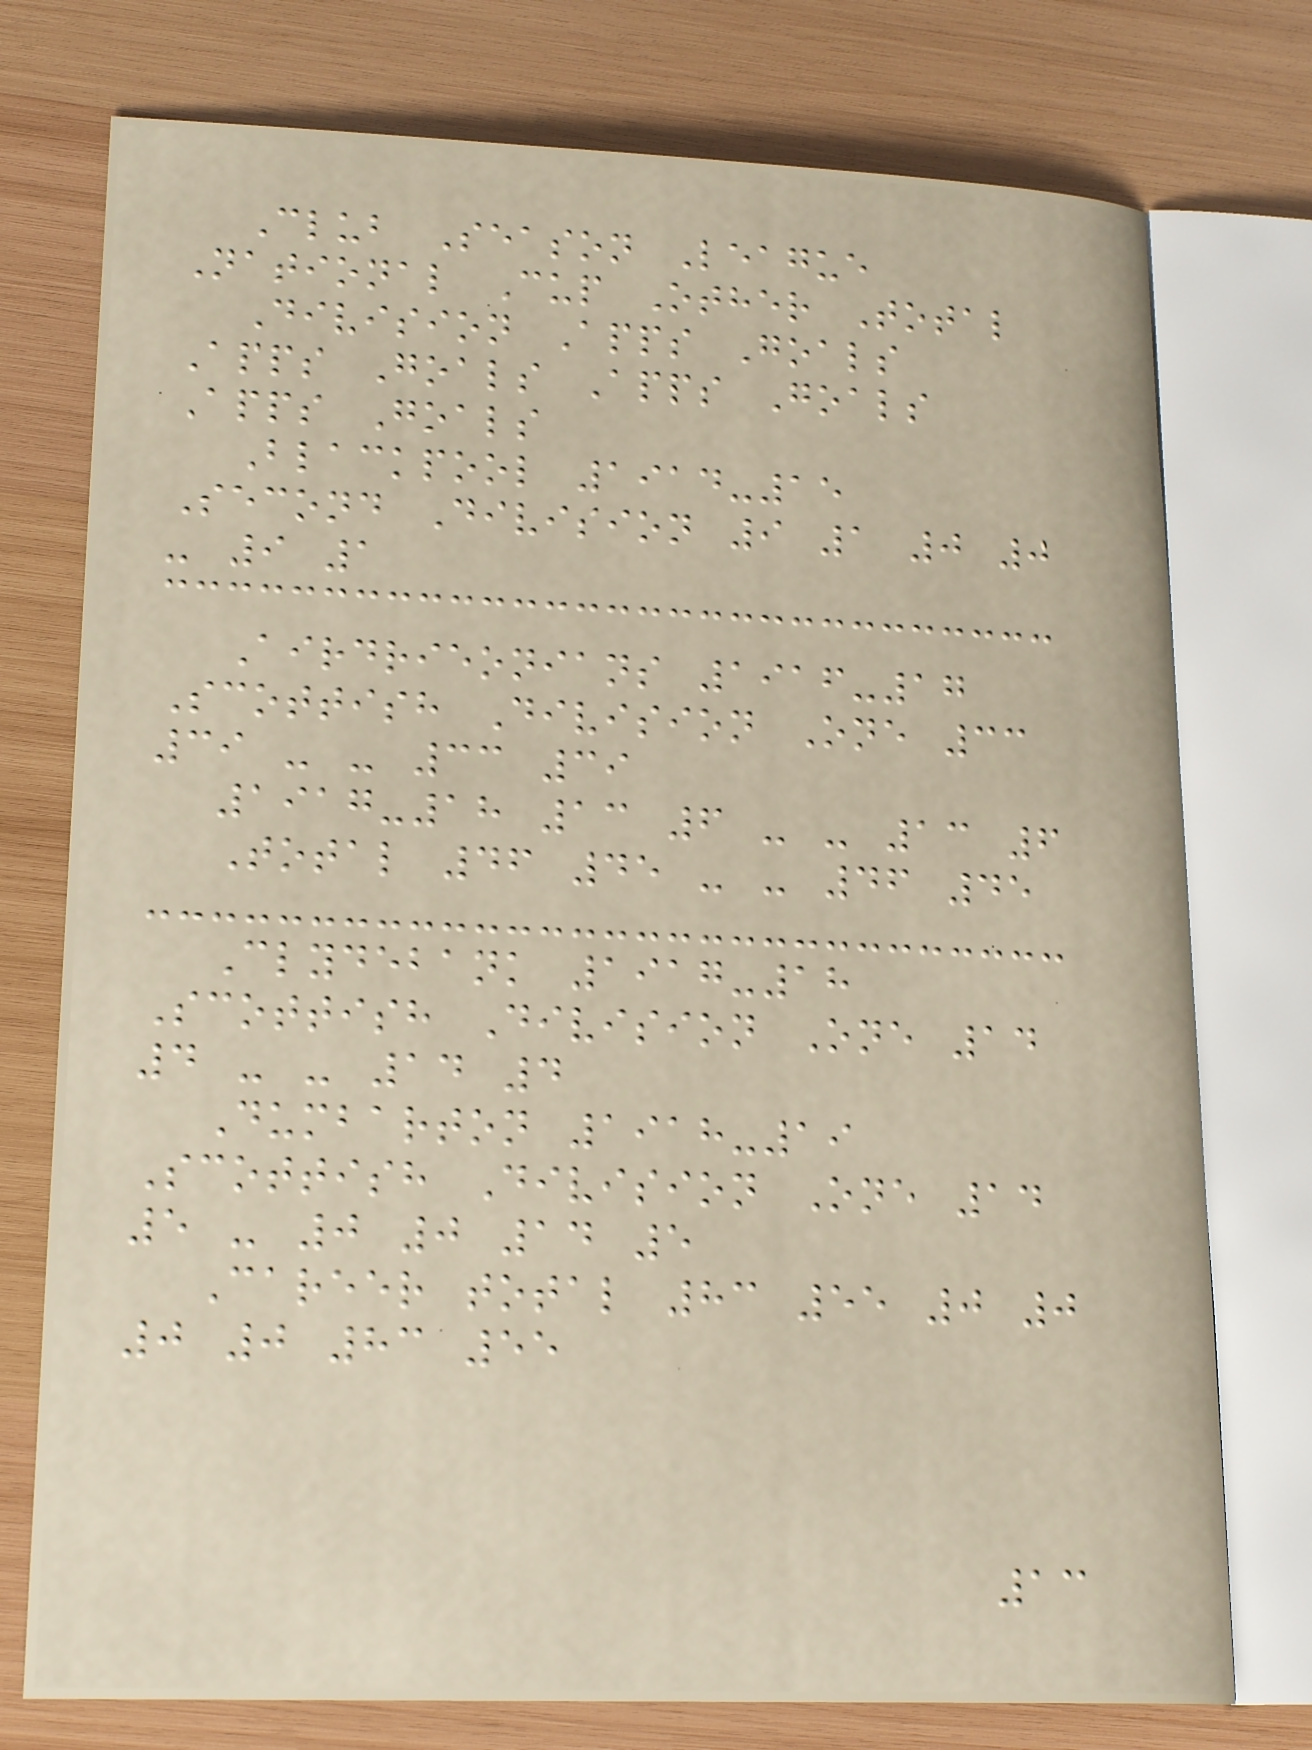Club Season League
National Cup Other Total
Division Apps Goals
Apps Goals Apps Goals
Apps Goals
Blackpool 1914-15
Second Division 9 1 0 0
- 9 1
Airdrieonians 1916-17
Scottish Division One 33
39 - - 33 39
1917-18 13 6 - - 13 6
Total 46 45 - - 46 45
Clydebank 1917-18
Scottish Division One 14
4 - - 14 4
Dumbarton 1918-19
Scottish Division One 14
5 - 0 0 14 5
Career total 83 55 0 0
0 0 83 55
13
